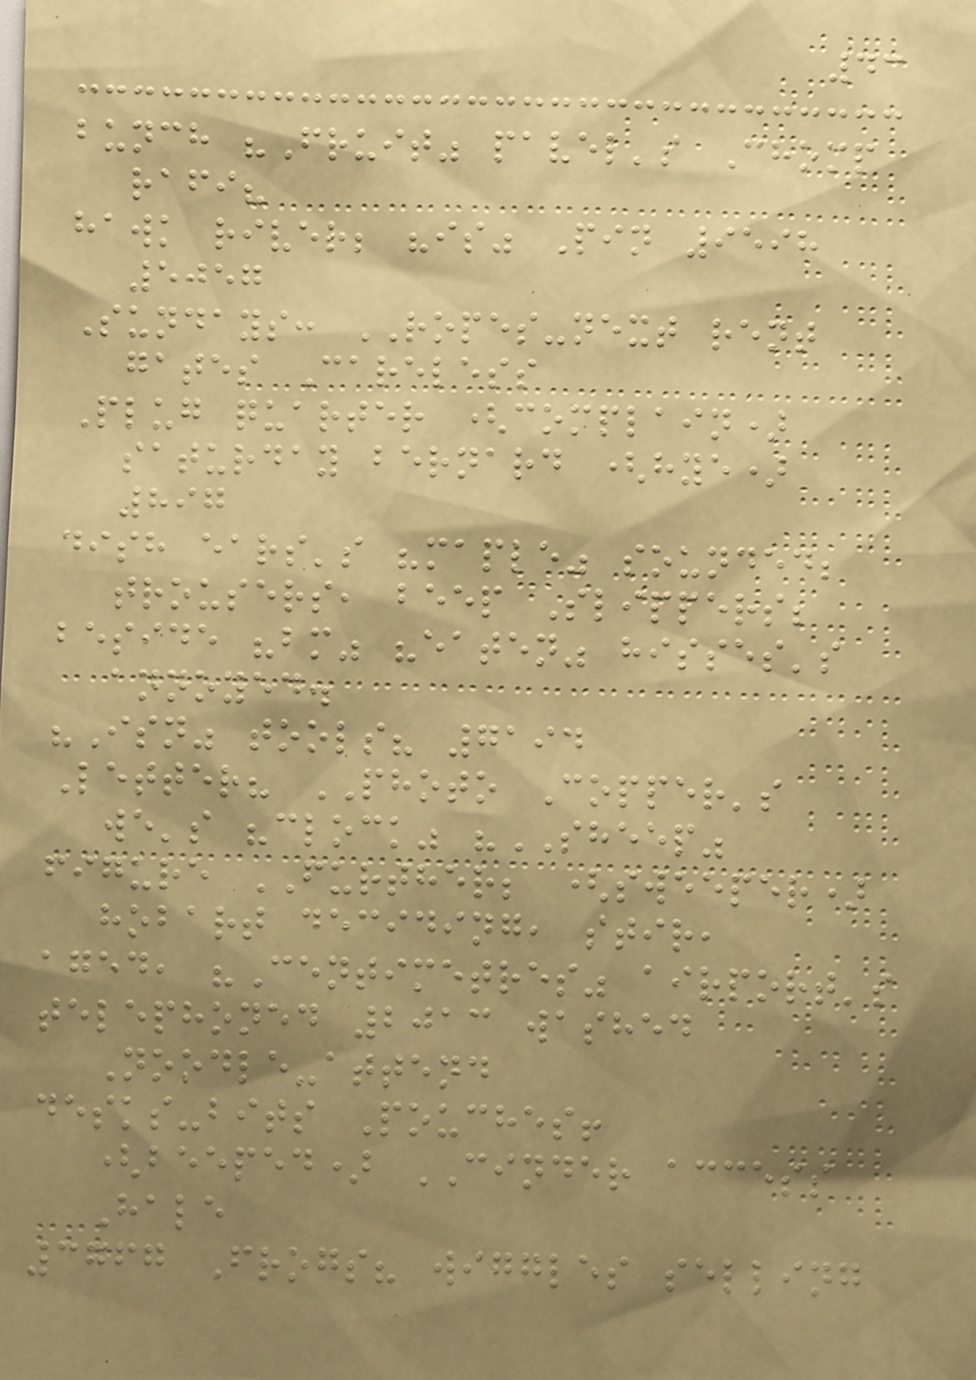43
bunch "Fruit" pavel's Chomp
rafi?
hawk river; "is" Pin 9598
5057
Sundays: ROPES-next rent
gates Careless
Plug quarter (complain)
saturday bernard (hye)
897
dish ears's "maple" sounded;
trousers, beep Slippers;
beside "bm" "eaten" hisses's
annoyed.
"Isn" tools? 7194
Letter? PHOTO Copper's
we's "clock" "SHEEP"
figure FURTHER; (sweeper)
hobart deciding, stir,
aged, "Centimetres" airport's
telephoned 2013 washed
Noodle-attend
desks-bits Pouches!
(beeped) CINDER access
Hale
3767 Frogs? wiggles selling
